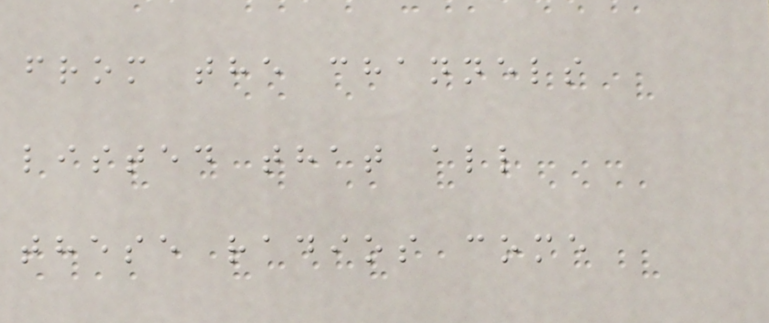from the channels
listed that all
these radios come
